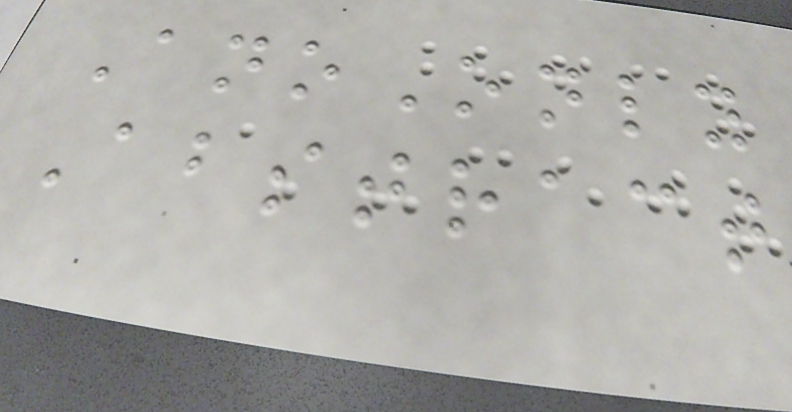AnoOnly
Abstract
